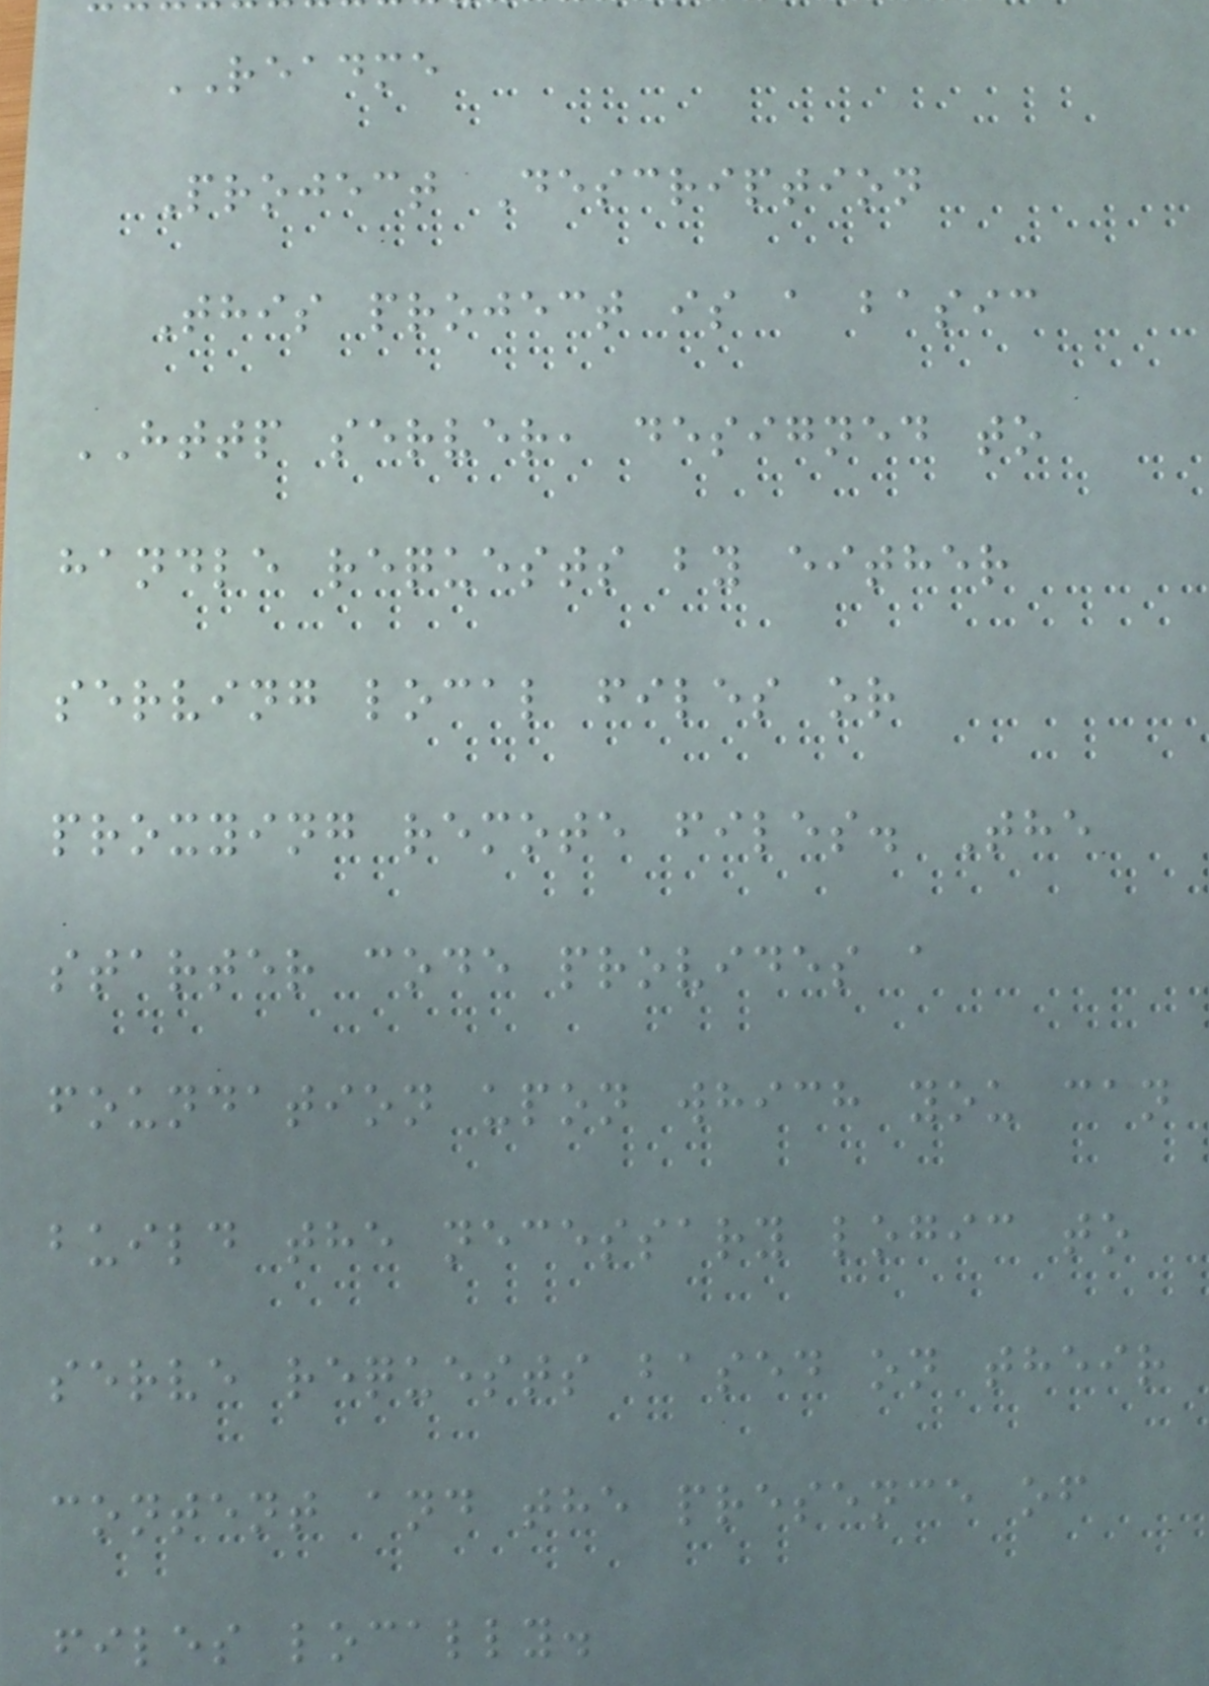README
Project Description
This project is a basic
HTTP server, designed to
handle requests by either
serving local files or
proxying remote files. The
starter code provides a
foundation upon which you can
build the necessary logic to
serve requests based on their
content and the presence of
files locally.
